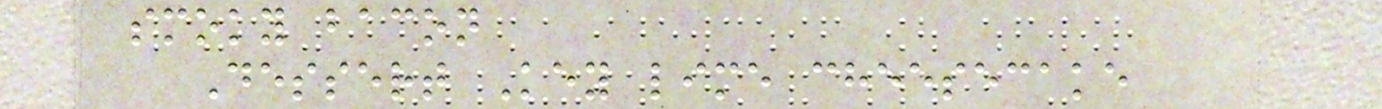smoky bacon
Dessert Key lime cheesecake
